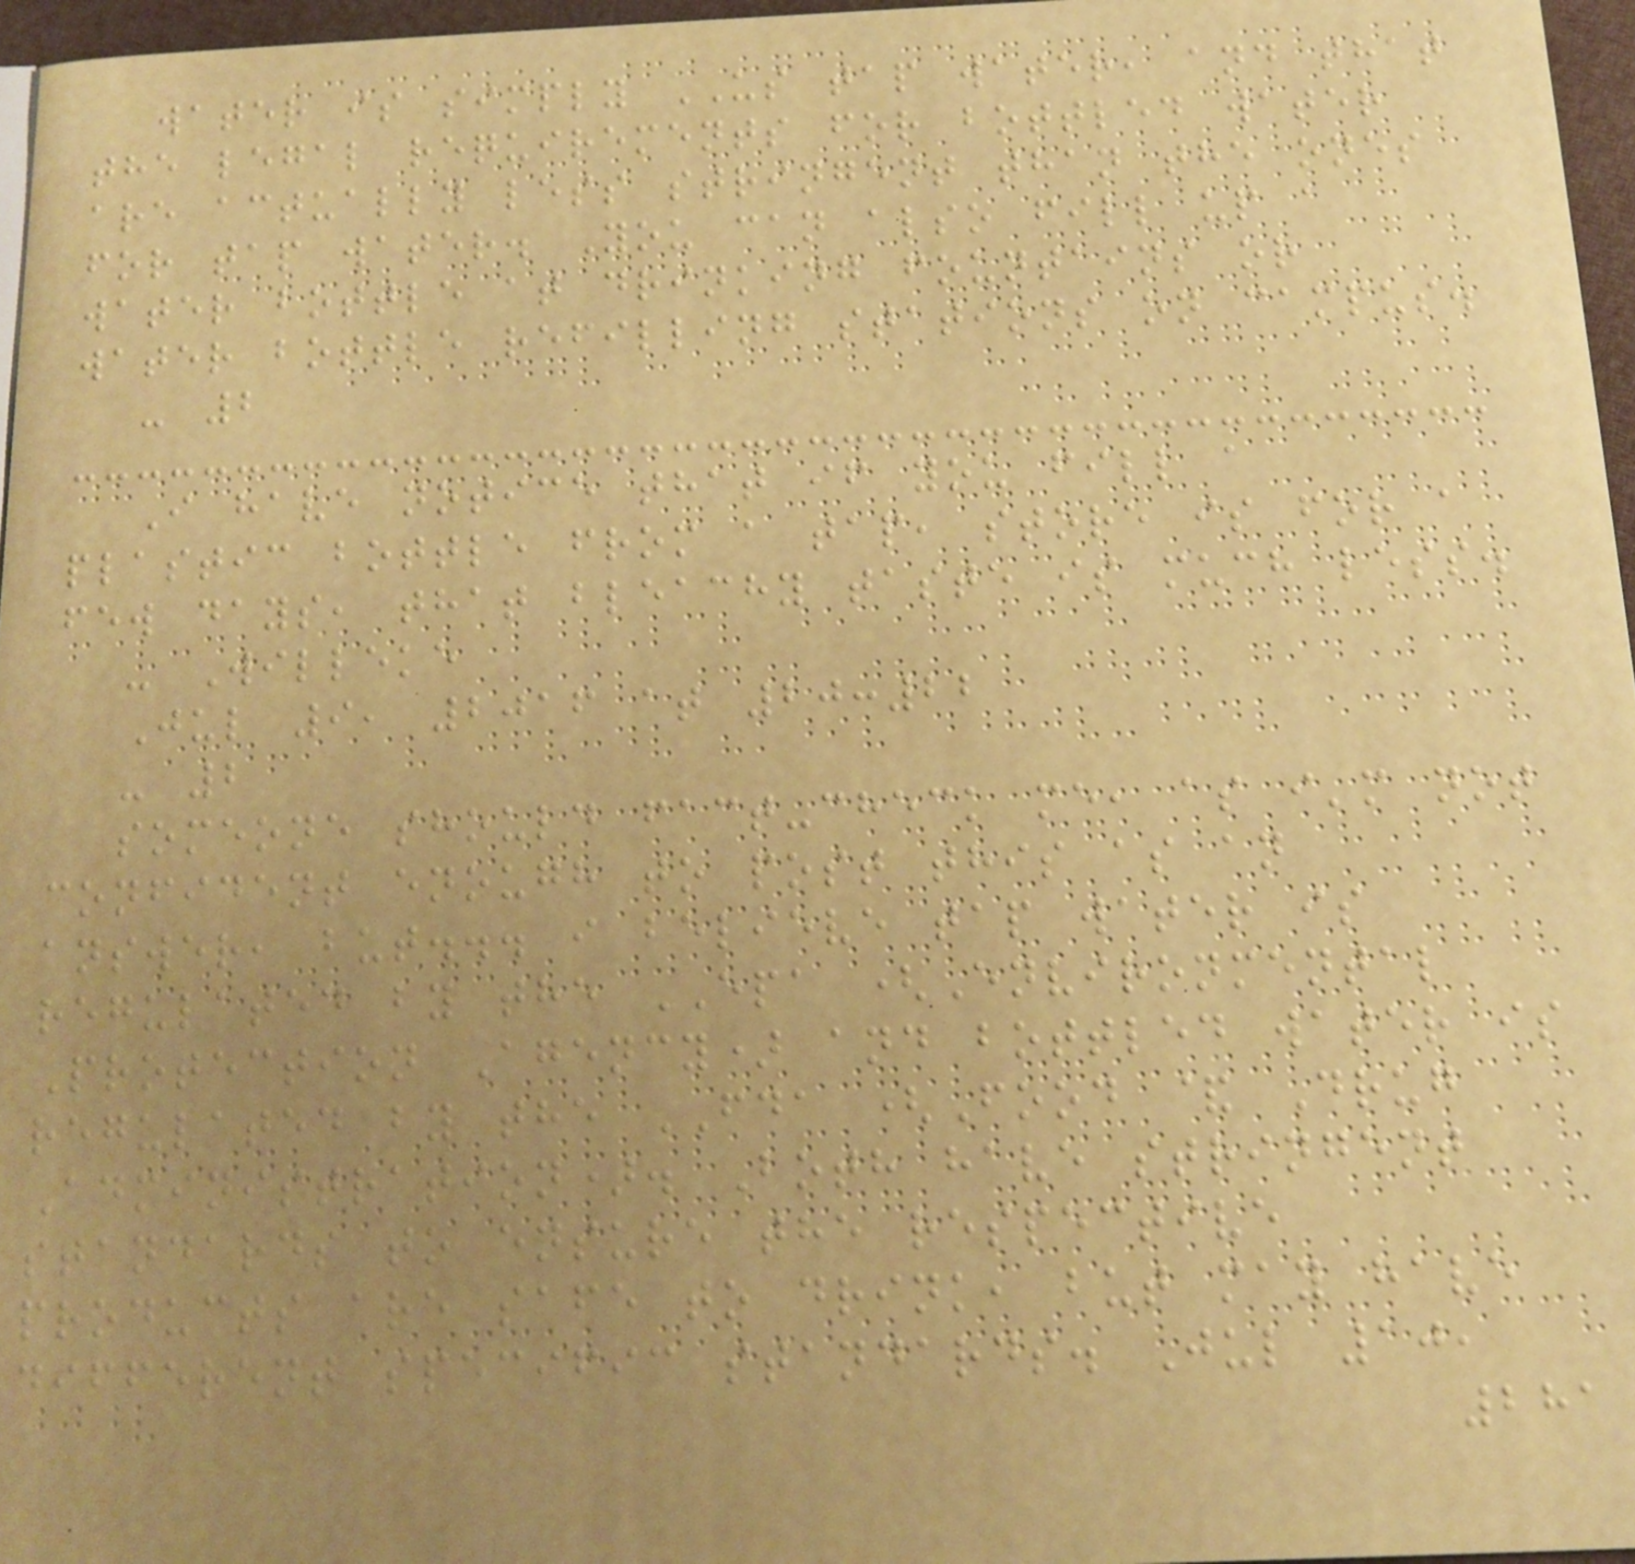water is simply US tap water, and that
the legal requirements for bottled water
are actually less stringent than the ones
for tap water. You can also fill up a
water bottle at drinking fountains or
water bottle refilling stations on campus.
- 2
I have notice that if you fill a
plastic bottle from a tap, store is for a
few days, that bleachy taste is much less.
- Willeke
Jul 9, 2016 at 20:22
- 2
someone should fact-check me, as i'm not
confident enough to post this as an
answer, but... i believe tap water is
regulated by the EPA (Environmental
Protection Agency) and bottled water is
regulated by the FDA (Food & Drug
Administration). Both have stringent
standards to ensure the respective
products are safe to drink, but may have
different specific standards. Jul 10,
281
